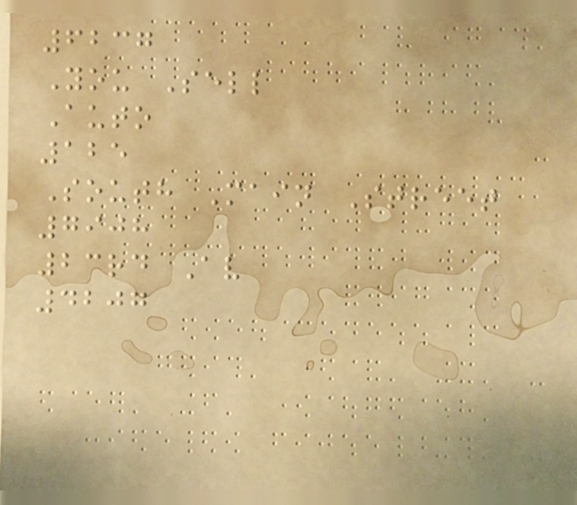6237
You Sell
Auto
125
South Main Street
7908
23rd Av
4207
